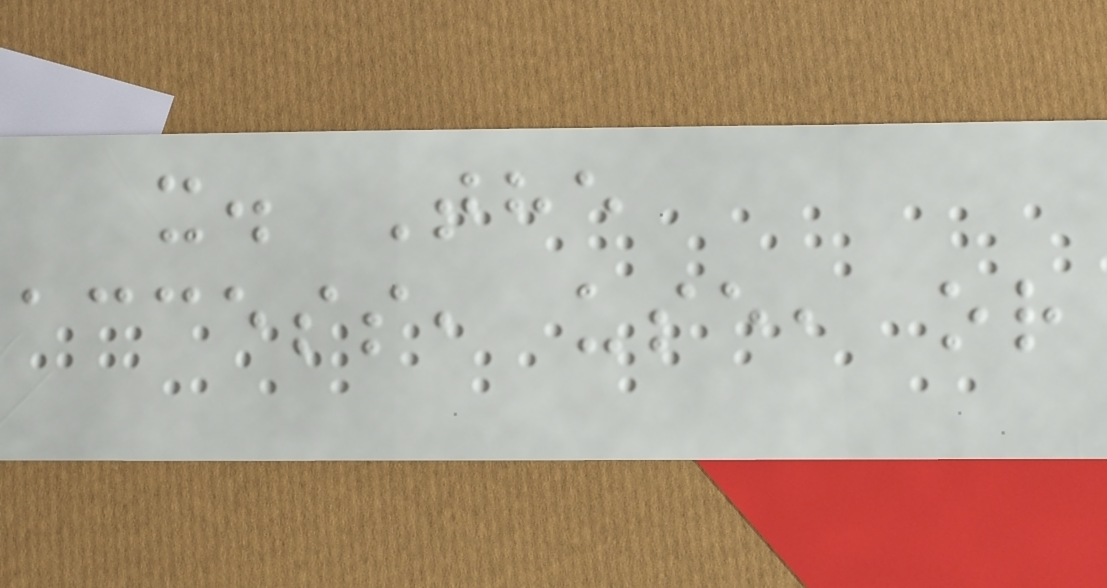x. The
access, use, or
